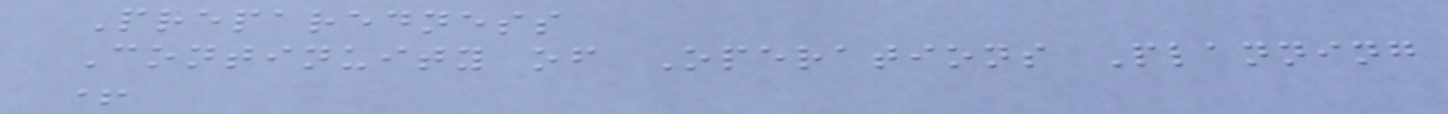Preparedness
Continuity of Operations Planning
+
